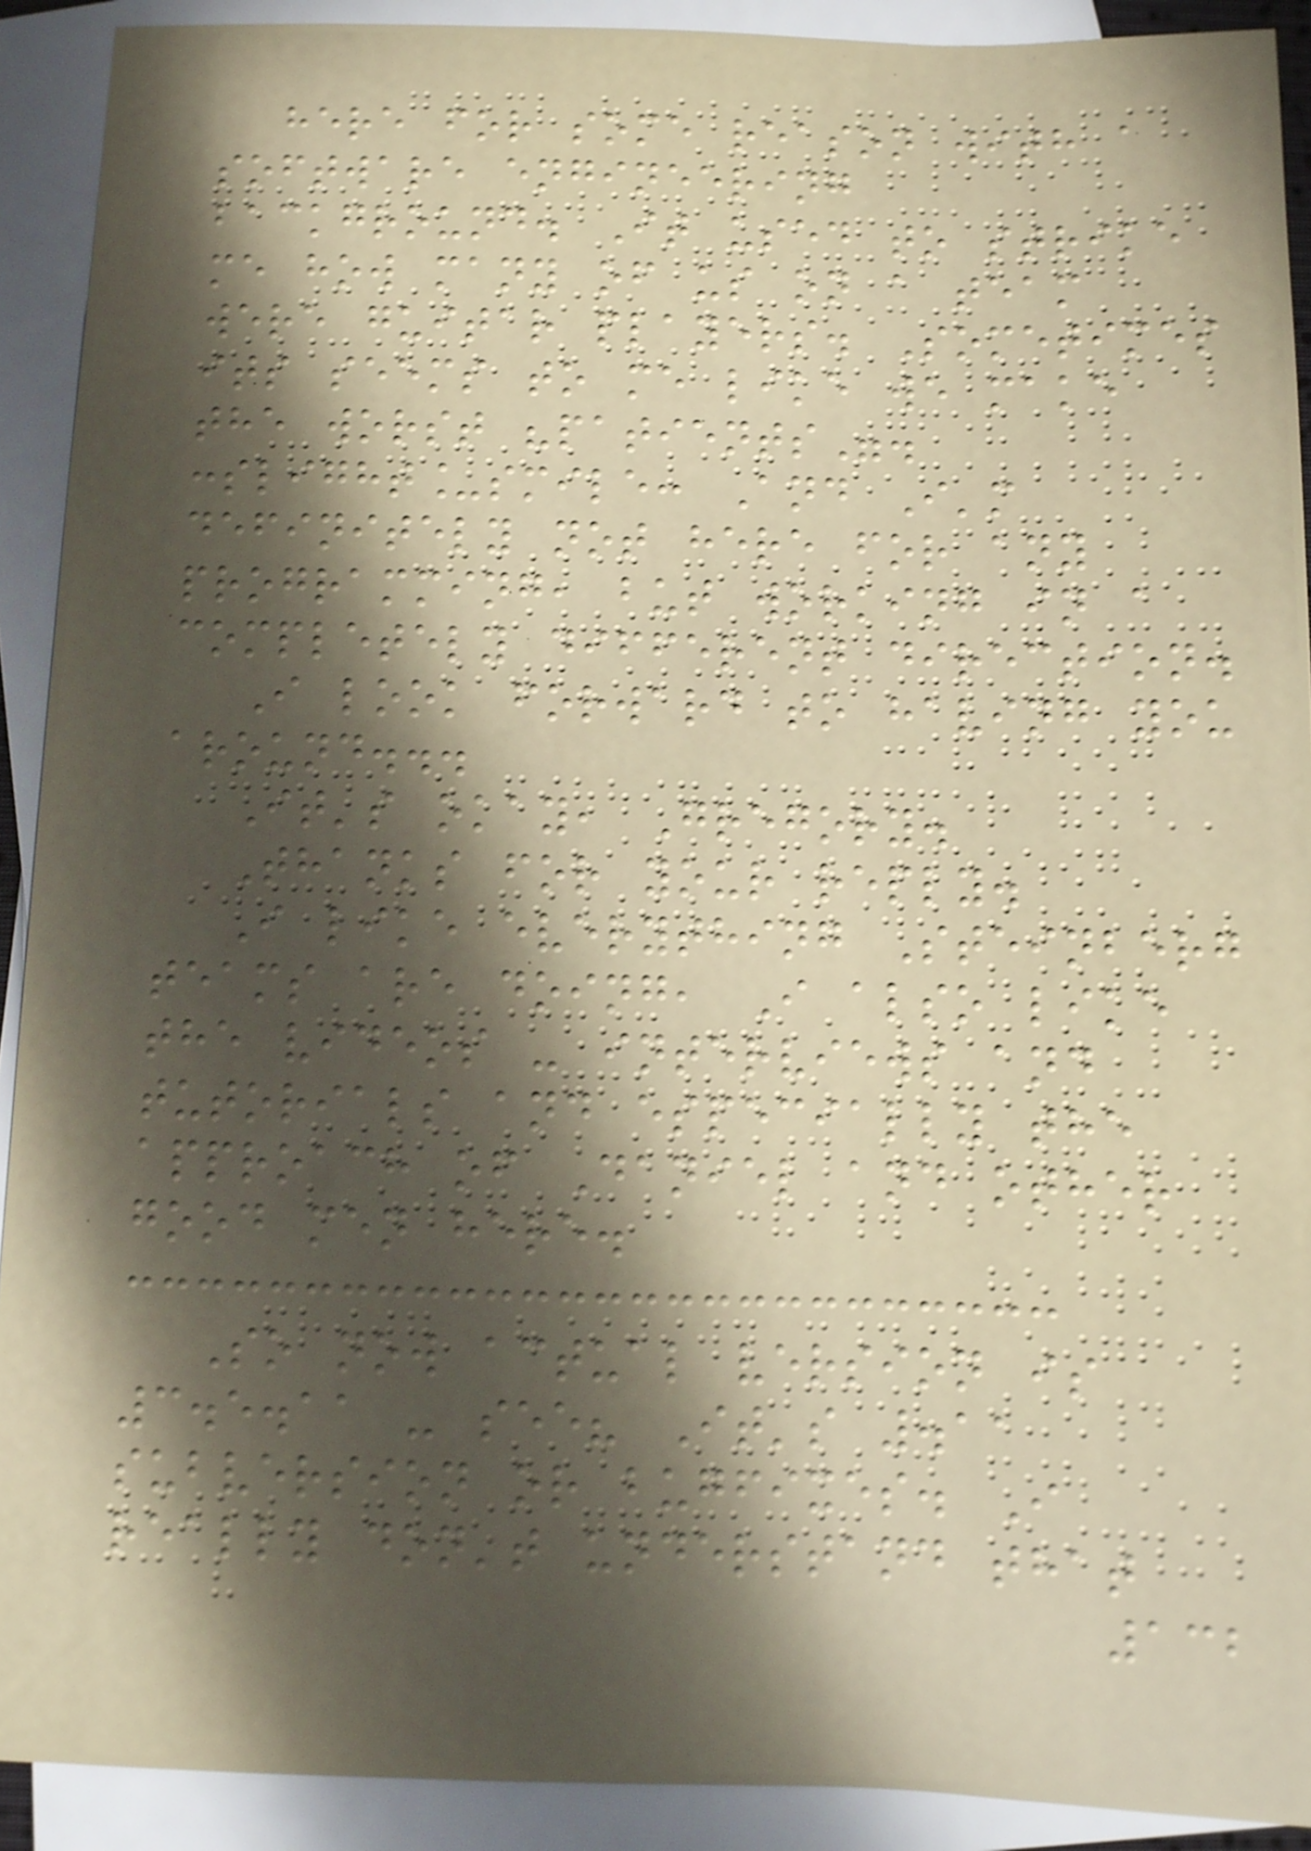here for some reason with a
software engineering
background. It used to strike
me how many of us on a team
were guitar players. Sometimes
its seems to me like we make
the worst "patients".
:slight_smile: And I'm
definitely not here for any
programming, but working in a
completely different direction.
I look forward to having you
around...
It's okay, Gregory.
Thanks for your reply.
I like everything Steinberg
teams are doing, I also like
the videos - interviews and
tutorials and especially the
approach of Daniel and other
good men here.
So now actual version is
3.5.11 - see? It's .11
subversion or bugfixes. I
really don't understand that
132
